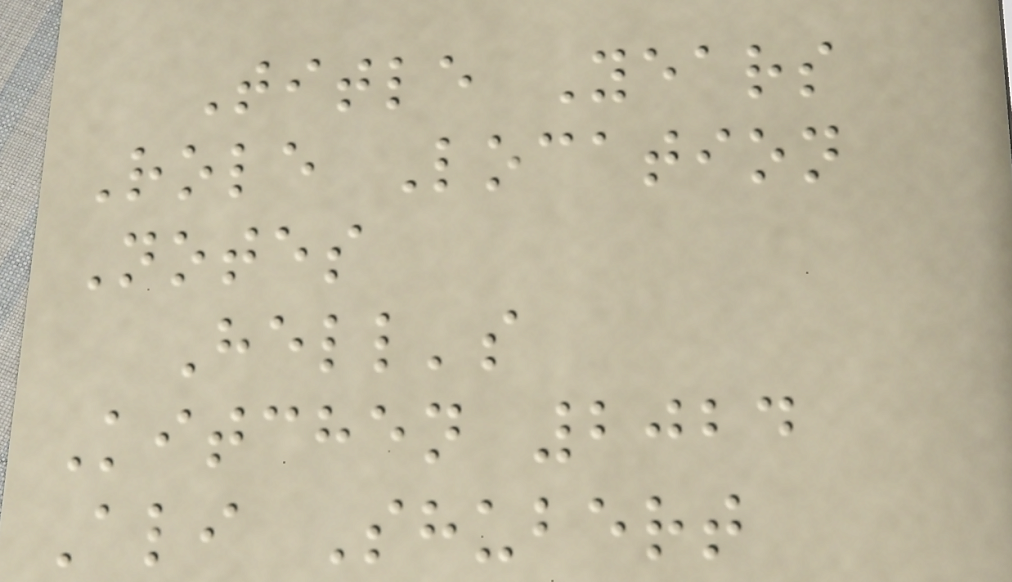Title Years
Role Location
Notes
Hell's
Kitchen 2024
Ali Shubert
